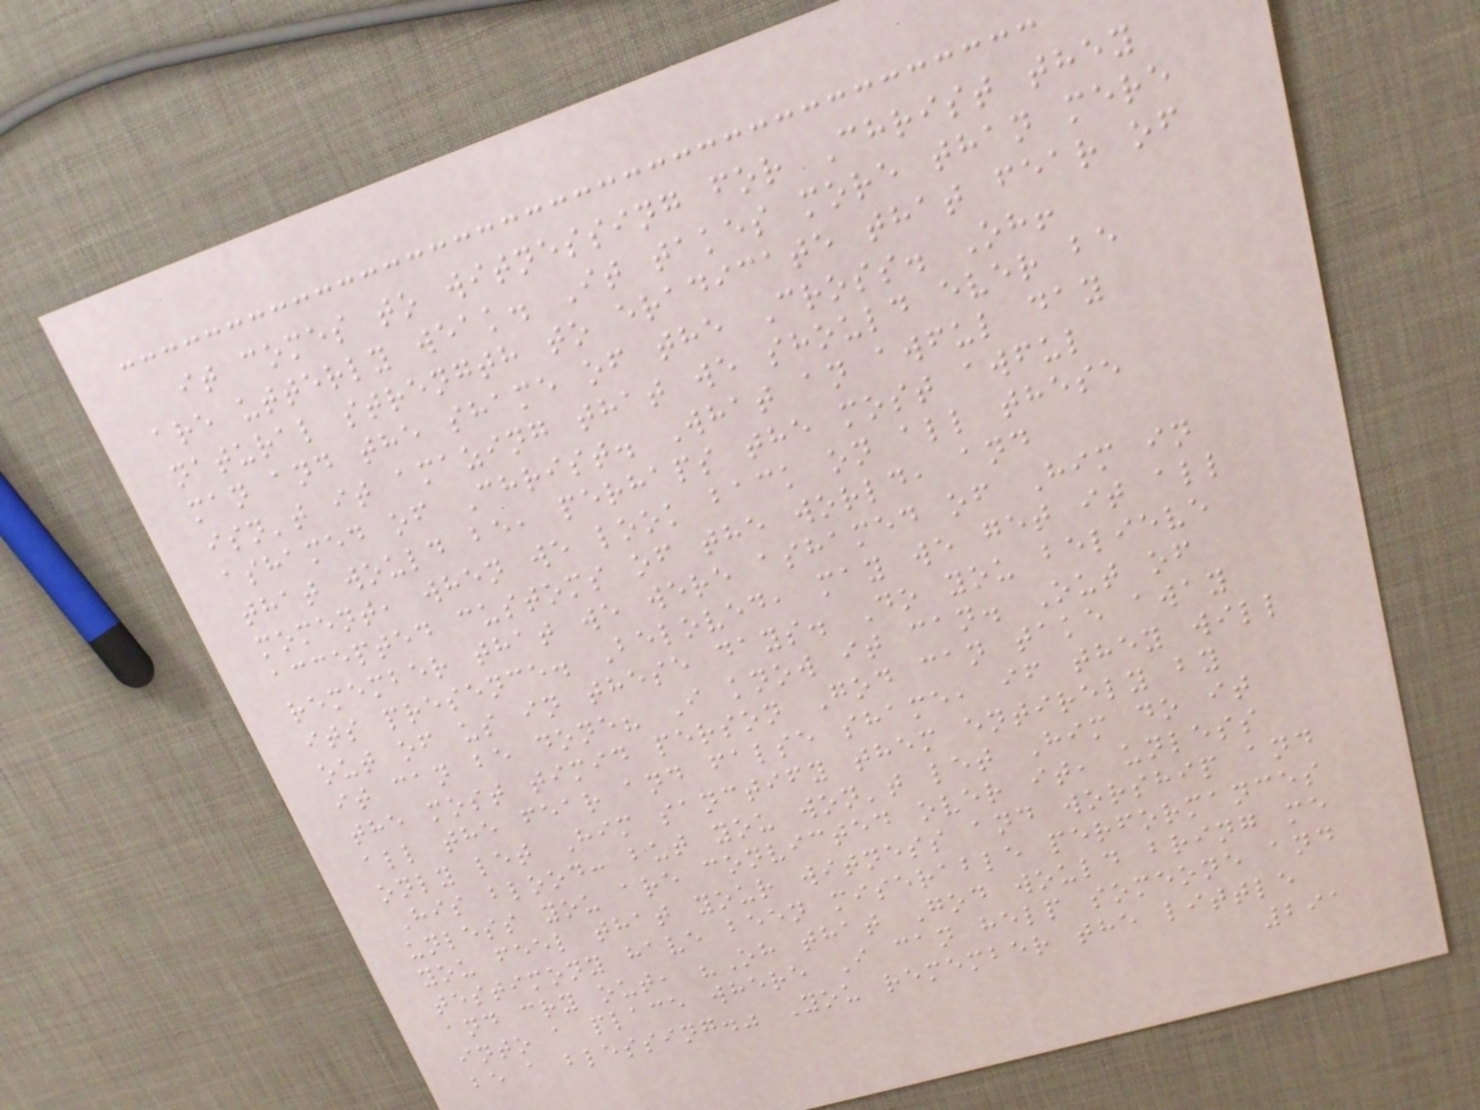it comes to witnessing for Christ they
are utterly weak. It takes more than mere
natural strength to eradicate that fear of
man and the shame of the Cross. Oh!
isn't it amazing that we should ever be
ashamed of Christ. What an awful day
that would be, perhaps the most awful
moment, when we look back on all these
accepted customs of the world, and
remember that we were ashamed of Him in
its presence. Beloved, may we get it all
out of us in these days. Do you believe
it can be done? I know it can. Out of
the most timid person God can take away
all the fear and false shame, if they will
only let Him sanctify them entirely by
His blood: but you won't let Him do it
unless you are convicted over it, unless
you feel that your witness and worship and
testimony have been miserable performances
and cry out, "Oh that God would bring me
into a place where I can help someone and
be a blessing." You remember the little
291
